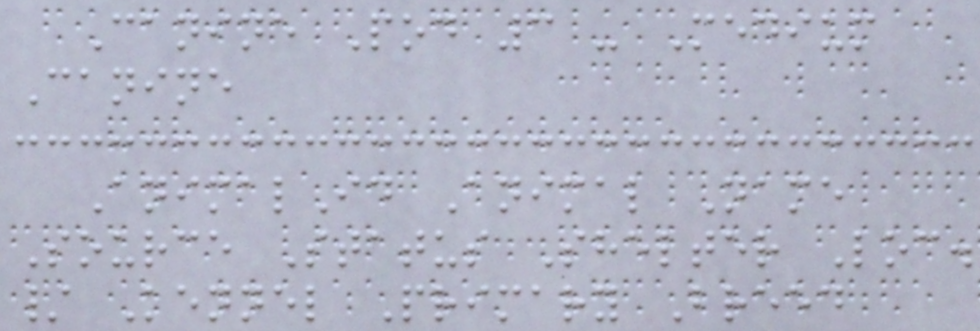Canine Pod 3 - Medium
Canine
AnimalId Animal Name
Source Status Shelter Loc.
/ Kennel Primary Breed
